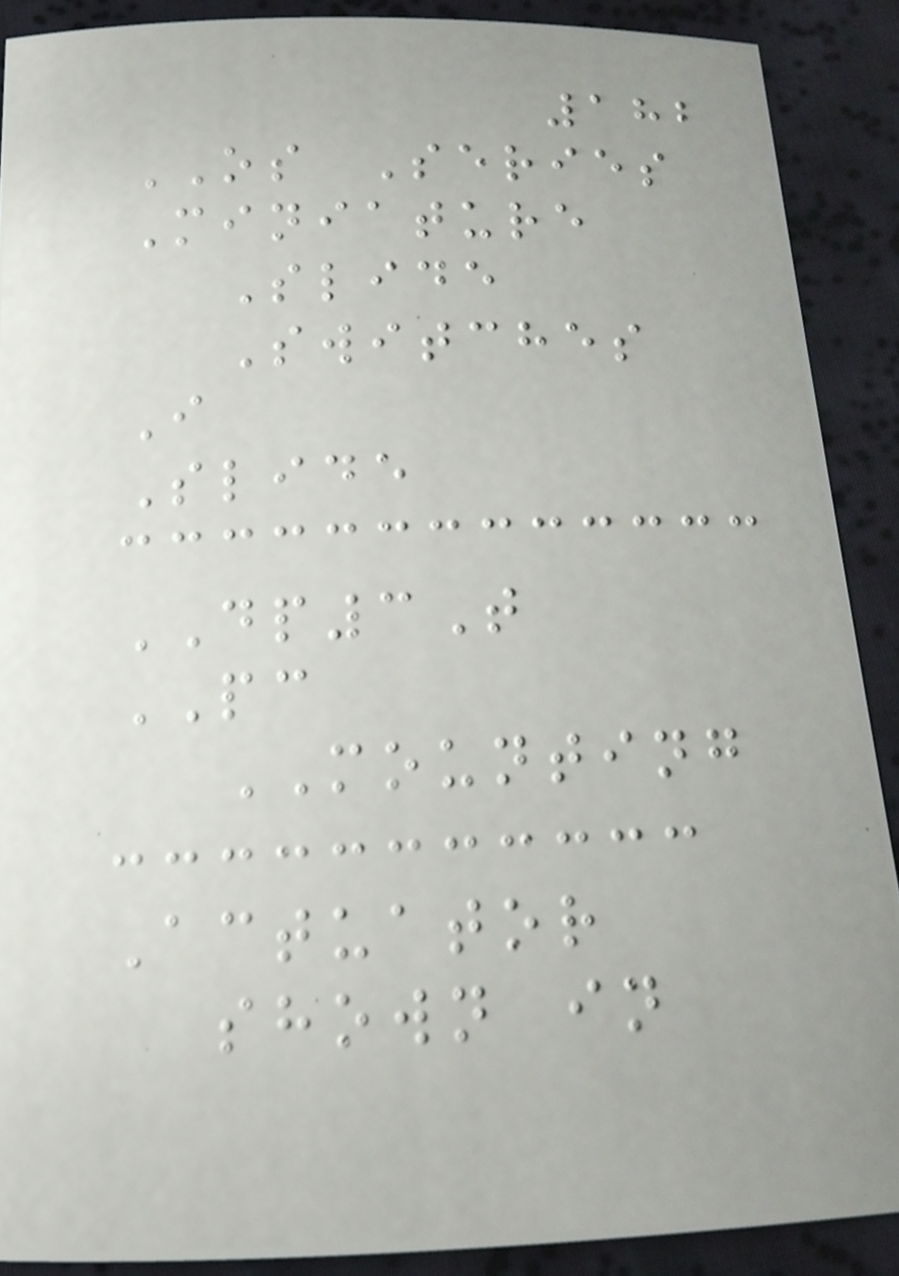182
OS Series
Miniature
Slide
Switches
I
Slide
DP3T
PC
MOUNTING
Actuator
shown in
